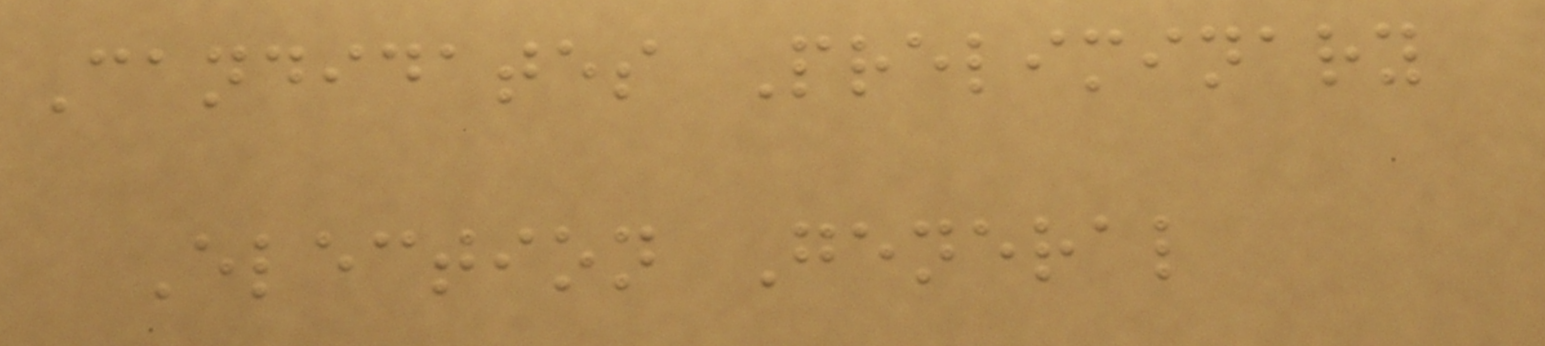Candidates Preliminary
Election General
